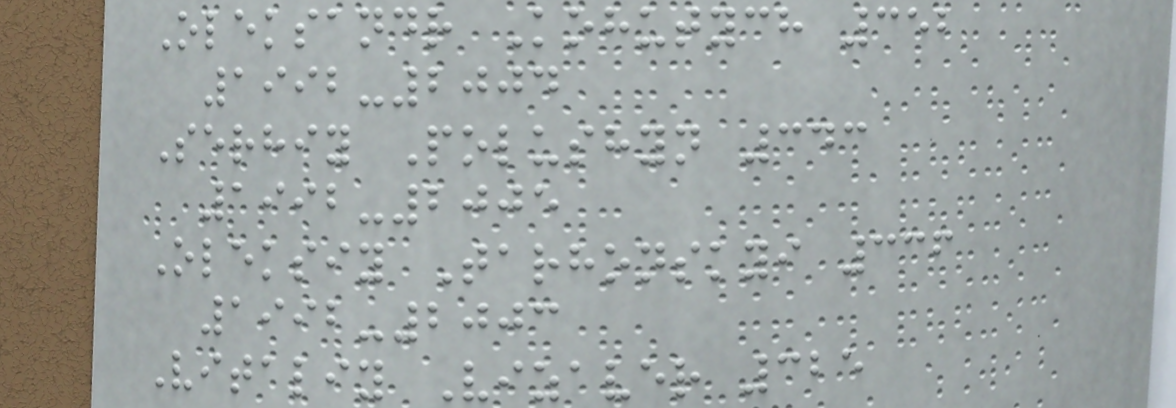Oleksandr Kohutych 352
1992-2004
Serhiy Polushyn 343
1992-2005
Oleksiy Tarhonskyi 336
1992-2003
Vitaliy Vizaver 325
